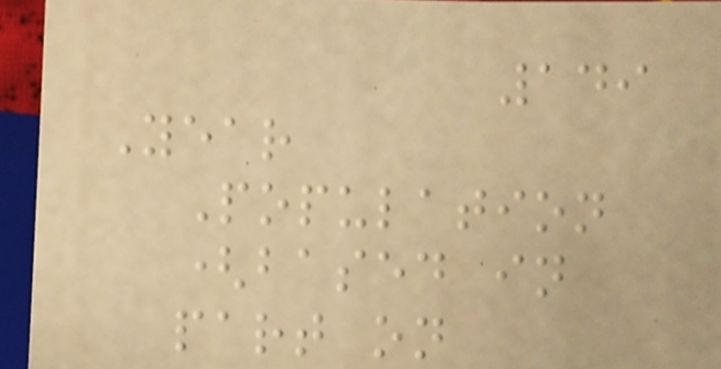149
Year
Population
(based in
part on
